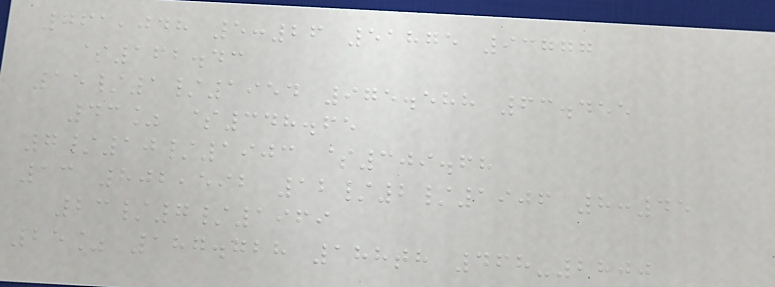761,048 5:26 51875 93777
$162.43
15/1/1954 975.588 63.455
43% $348.65
7/10/1903 $309.68
13 802,592 12/2/1906 8:45
23/7/1969
25% 187.728 188th 468-2800
